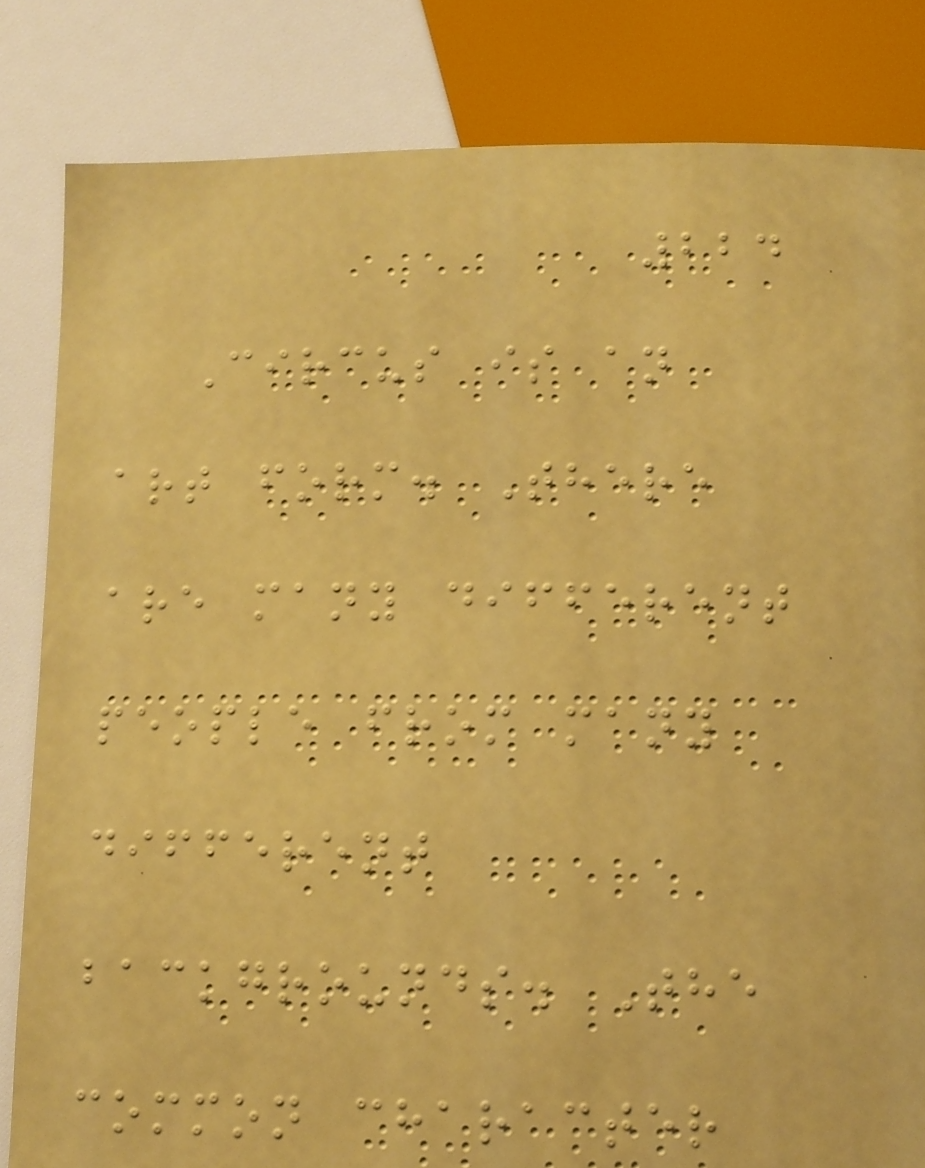224
Circus is an
art form. There
are many different
people from many
different
backgrounds. The
common character
